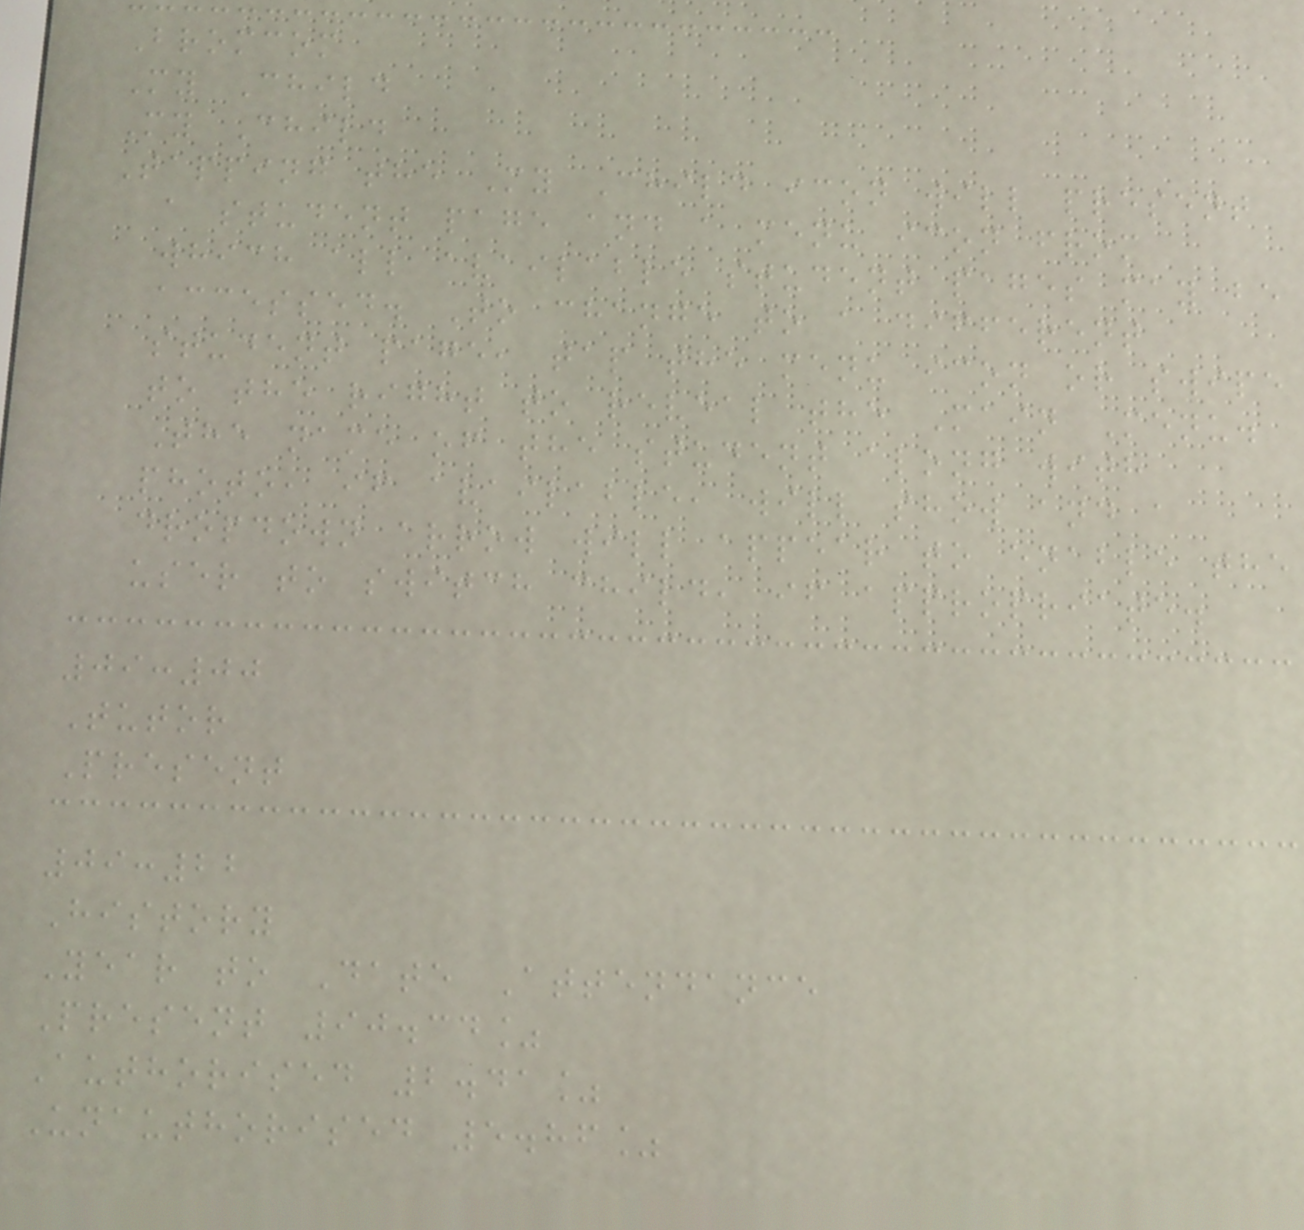Bromcom
My Child
My Child
Tapping the My Child icon will present
a student page and a menu icon from
which all available student pages may be
accessed. To change to a different
student page, tap the menu icon or swipe
to the right to reveal the Main Menu.
The name of the student along with
photo, if available, will show and a
dropdown arrow will appear to enable the
user to switch child, if appropriate.
09:00
Tutor
Present
09:22
History
Year to Date Attendance
Present 90.34%
Authorised 2.41%
Unauthorised 5.86%
